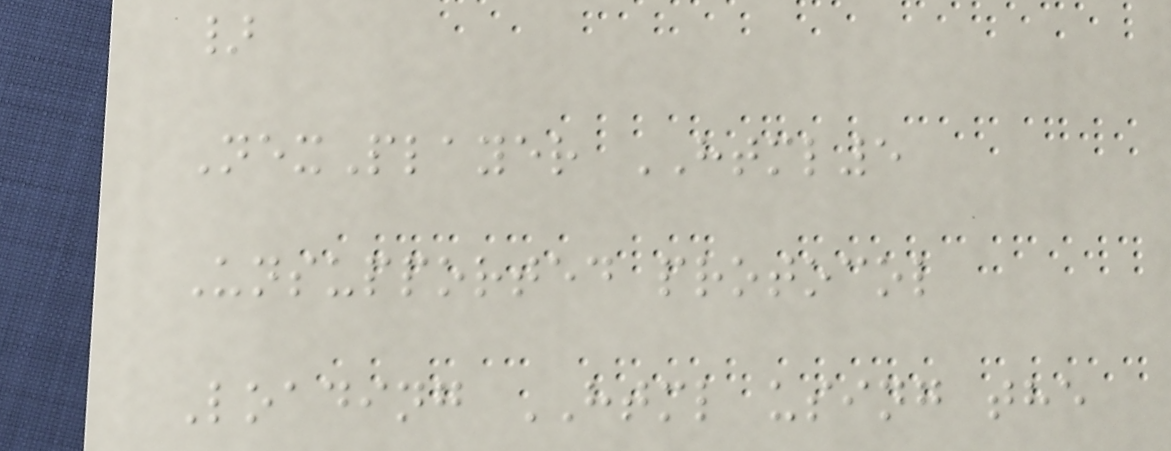}
NexPlayer HTML5
Unsupported protocol
Loading HTML using the
